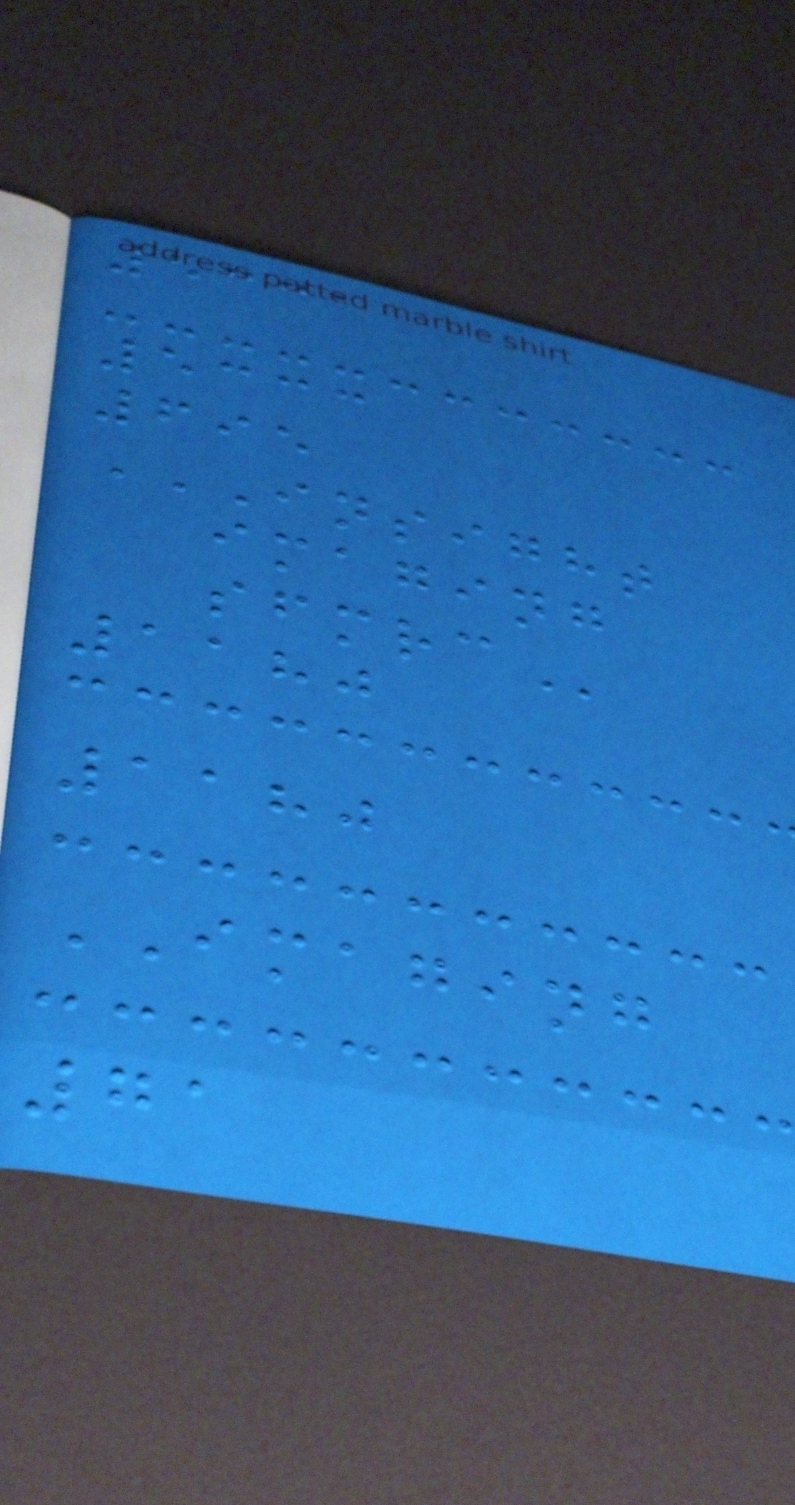5331
5333
695
INSIGHT
IMAGING
SFMRC
1180
1180
IMAGING
71
